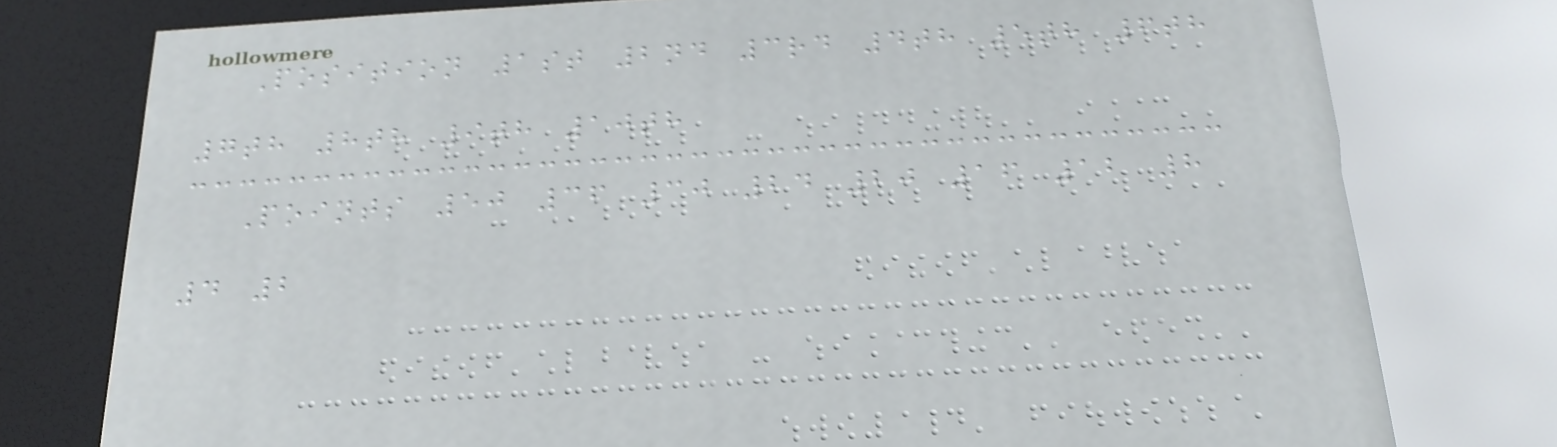Position 1st 2nd 3rd 4th 5th 6th
7th 8th 9th 10th
Points 50 36 30 24 20 16 12 8
4 2
